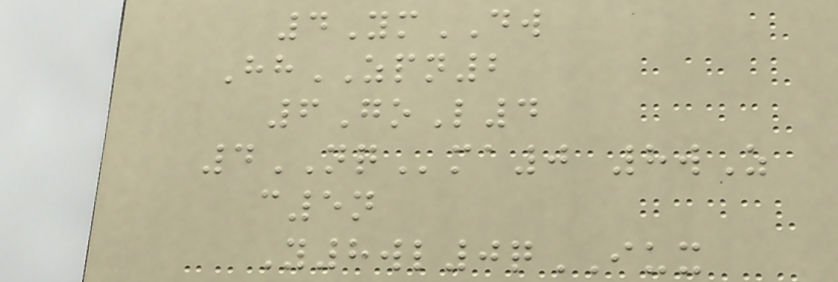4YmDW
HhZPN2
6GoL4
4NQma0 8wZ
c5n
Y8wl0qIUX
